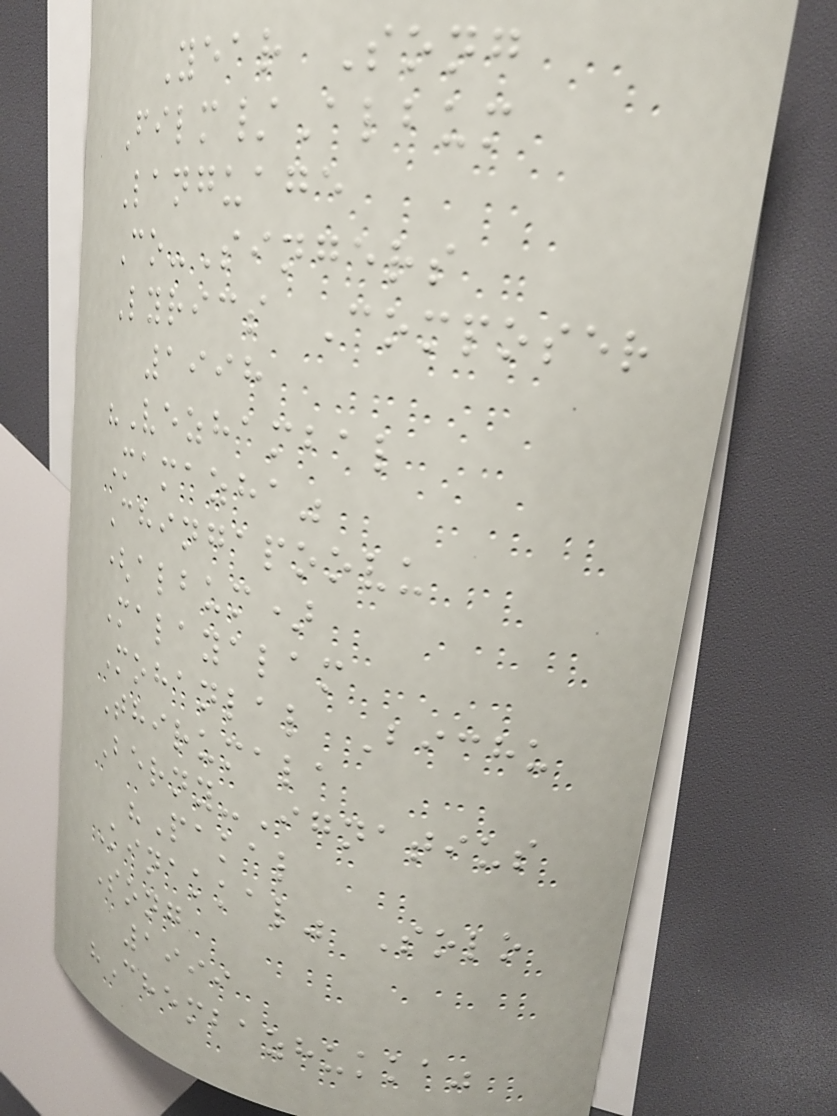Year Song
Film/Album
Language
Co-Singers
Lyrics Composer
1998
"Vezhambal
Mamazha"
Chingapoovu
(album)
Malayalam
Mohanlal Bichu
Thirumala
Berny-Ignatius
"Pakal
Kinakkal" Solo
Song
1999
"Chembazhukka"
